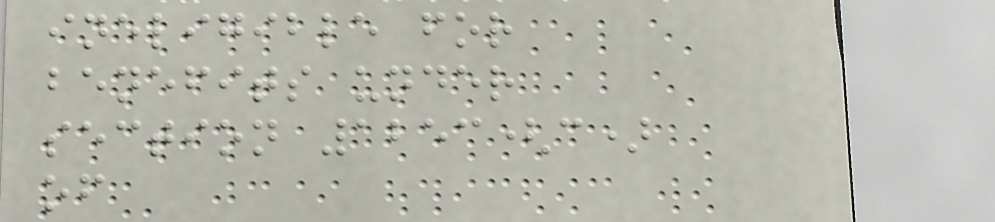ineligible for
benefits under
section 1253(c)
of
